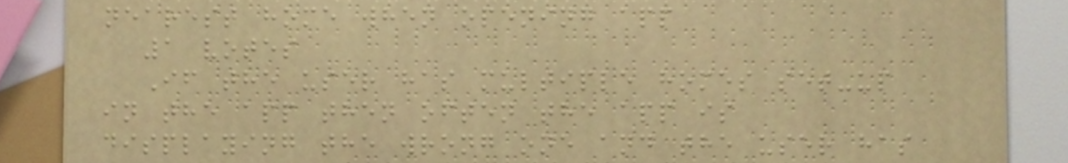nearest home when opening app
1 votes
If the user has multiple homes set-up
in the app then often the app is
displaying the wrong one and the user has
